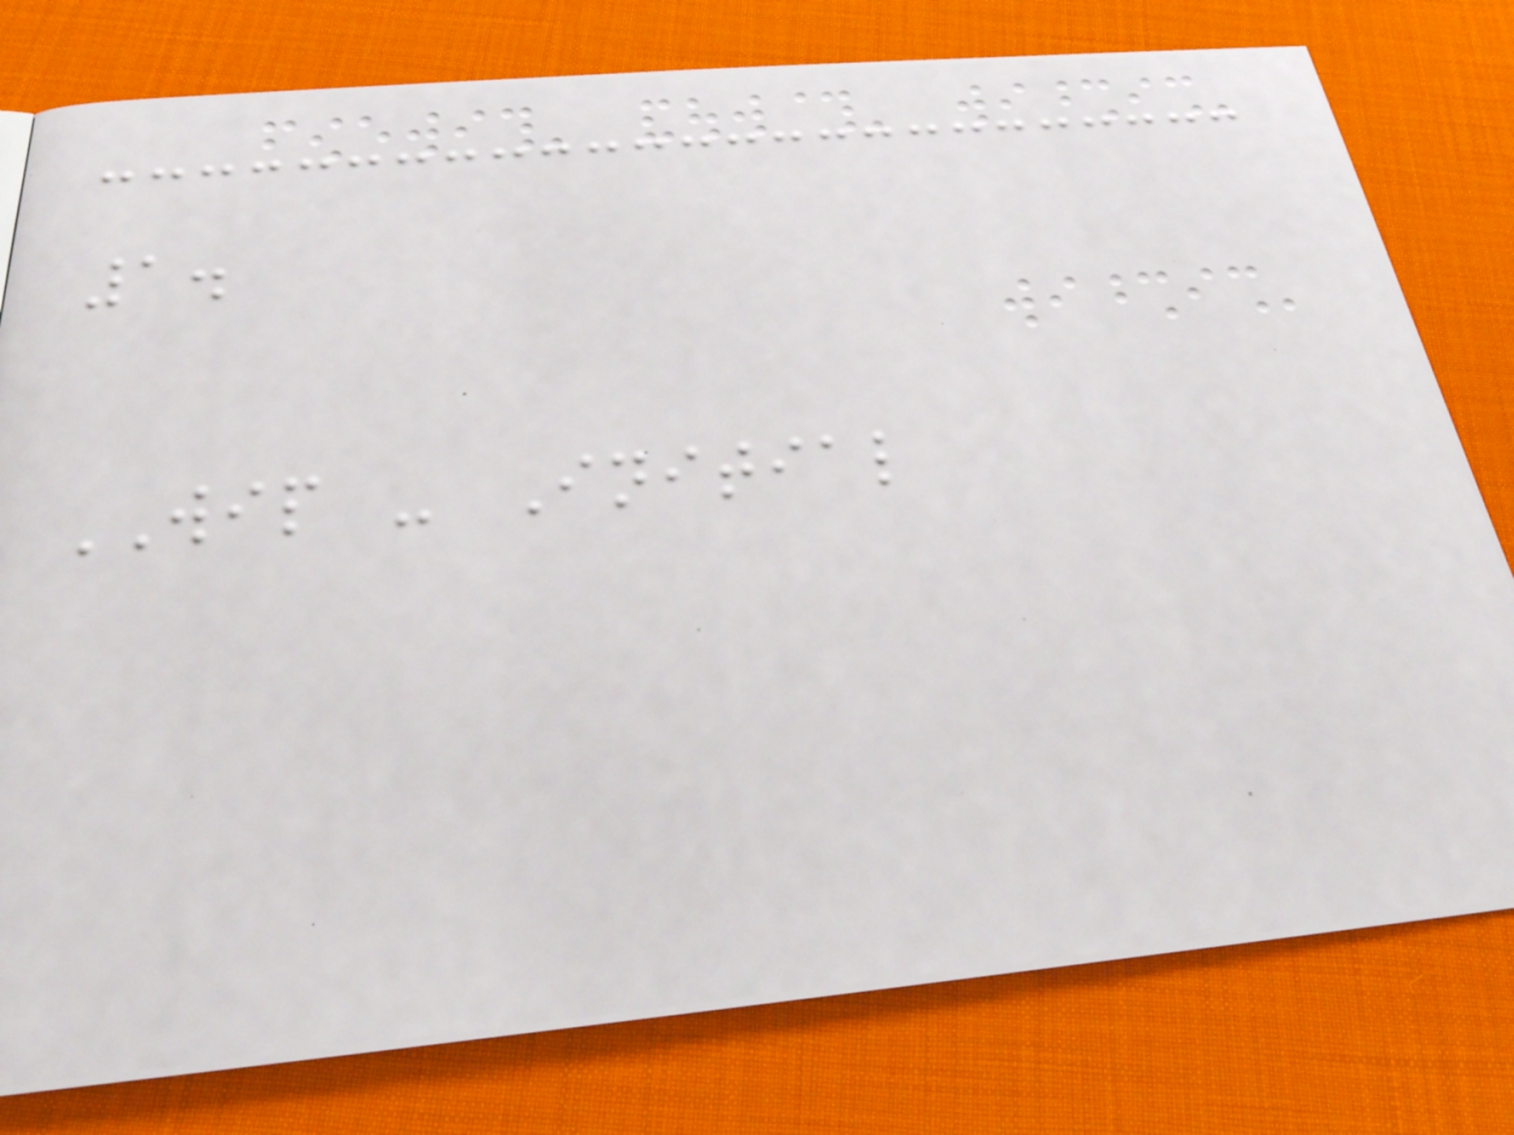1.
WIP - Initial
